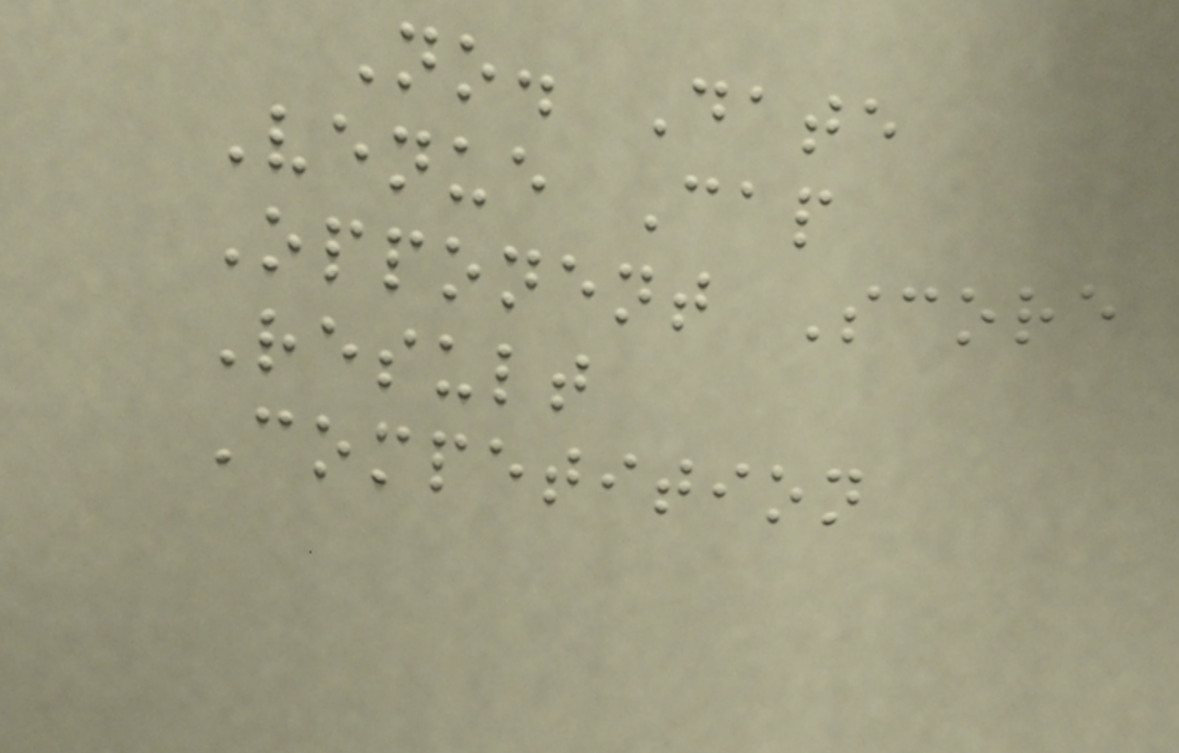No. Date
Venue Cap
Opponent Score
Result
Competition
